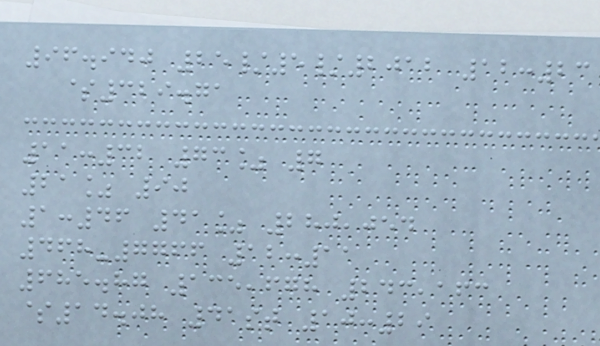96.940 25/5/2012 12:23
$329.71
11:32 73% 7
21% 90
1:46 41% 280,054
468-7766 12:11
685.87 135,678 243,163
$14.08 41st 10:29
